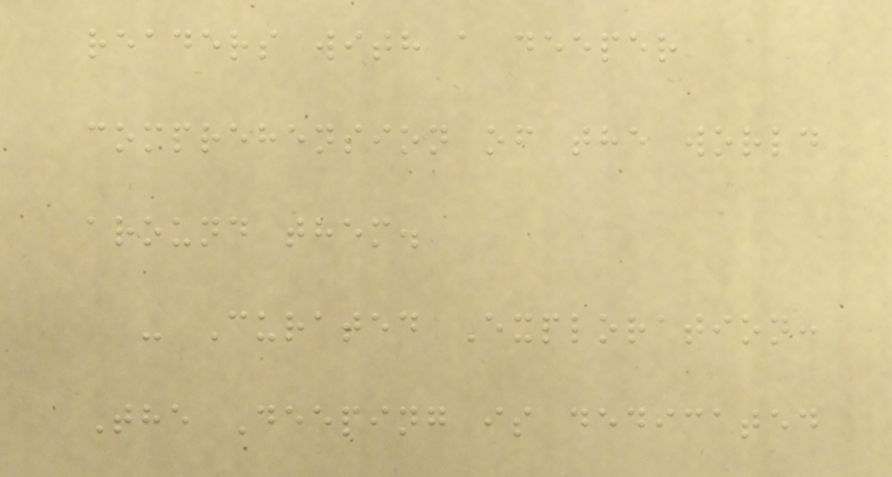readers with a deeper
comprehension of the world
around them.
- Curated Exploration:
The Deeping is dedicated
